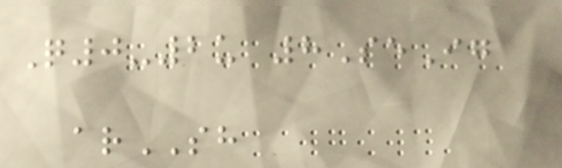Q0-2u 8SeIg
arSH
